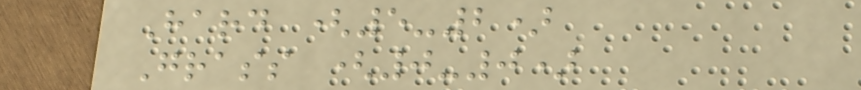Hard (5-2)
Grass (0-0)
